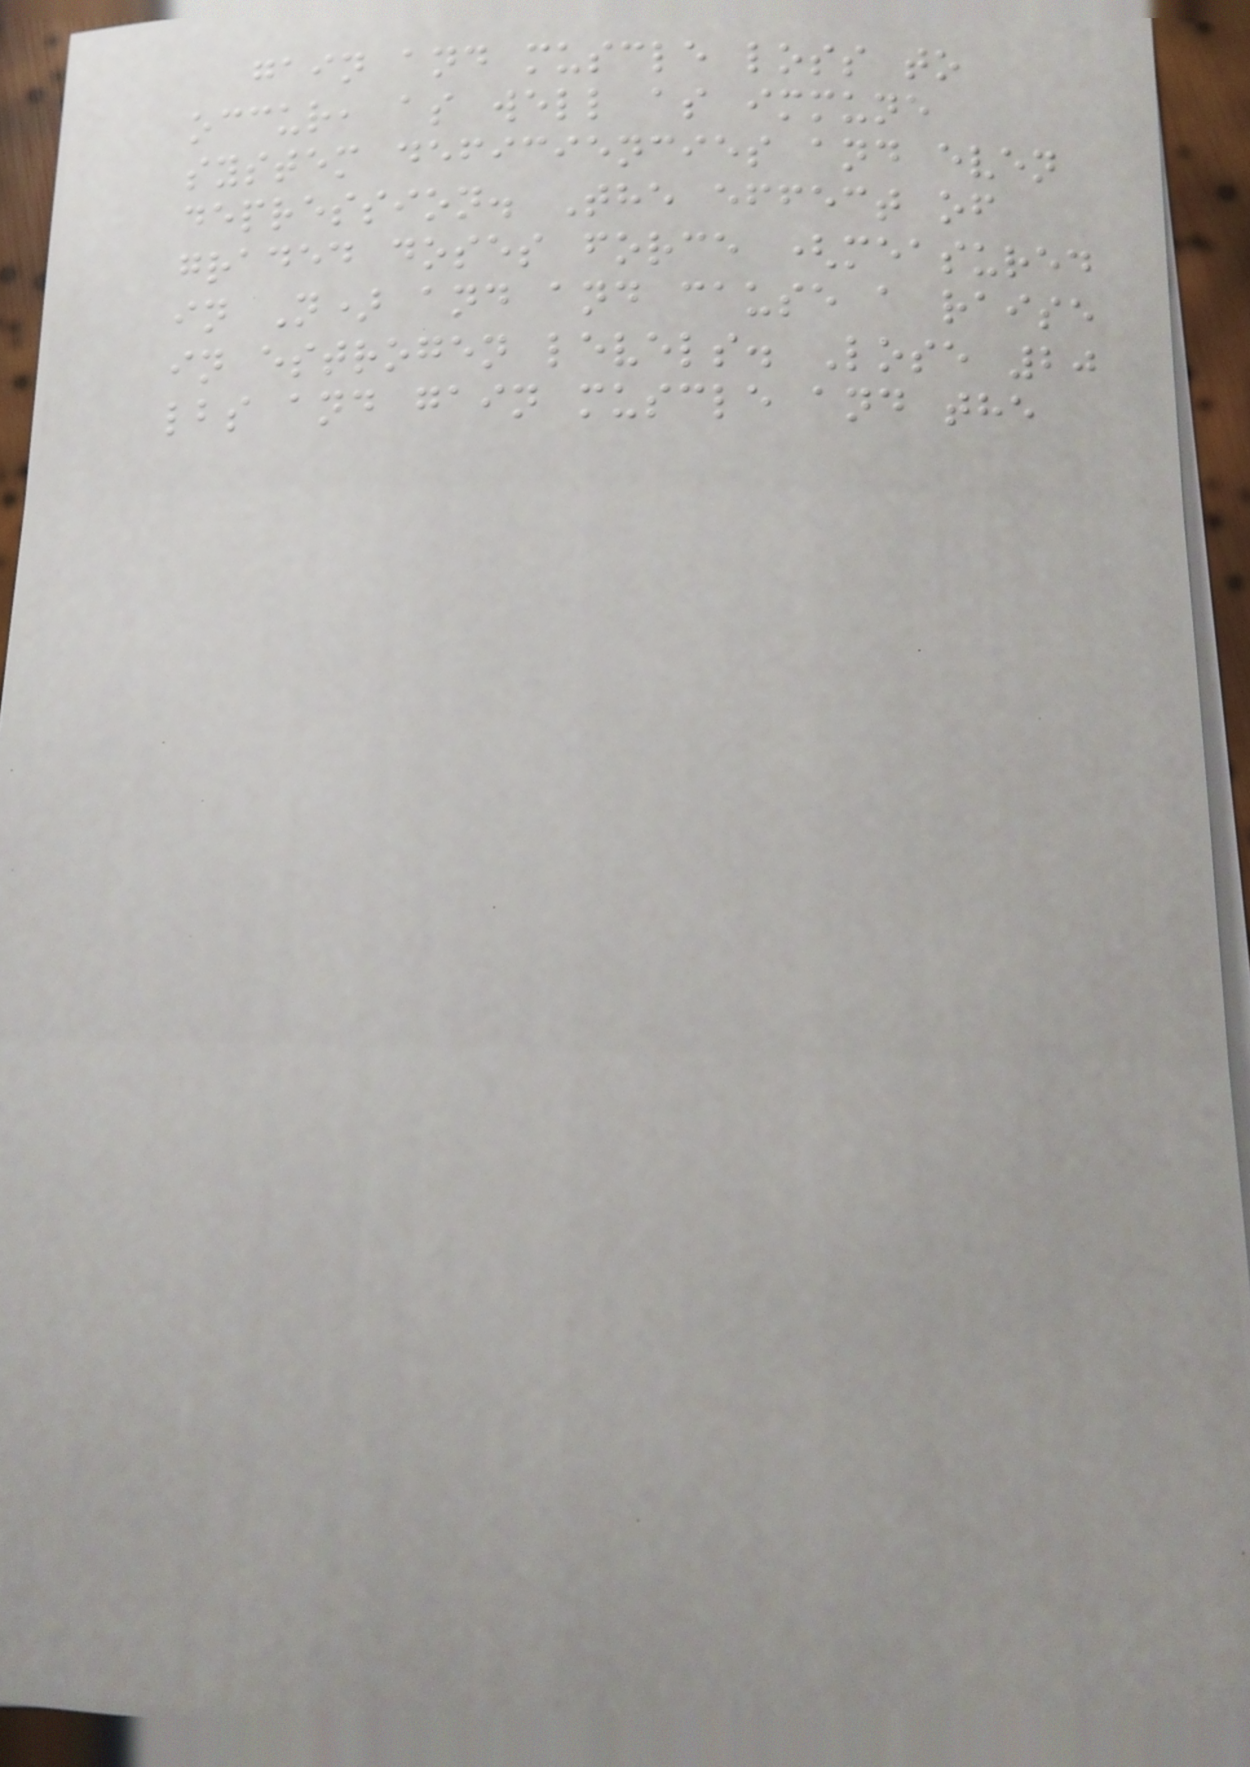gain and muscle loss to
occur, as well as immune
system deficiencies and even
depression. The effect of
graded doses force (measured
in N) and and cause a raise
in estrogen levels. Lose 20
lbs and gain muscle and the
